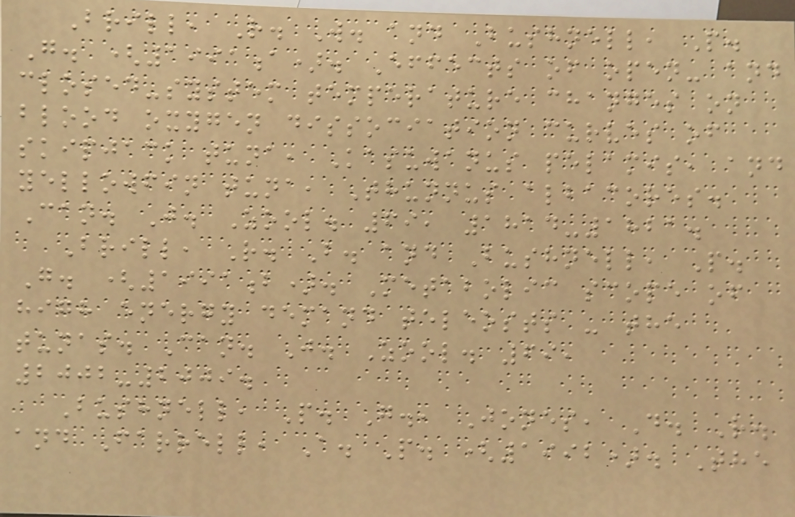Brill, R. W. and Bushnell, P.
G. (1991a). Effects of open- and
closed-system temperature changes on
blood oxygen dissociation curves of
skipjack tuna, Kasuwanus pelamis, and
yellowfin tuna, Thunnus albacores.
Can. J. Zool. 69, 1814-1821.
Brill, R. B. and Bushnell, P.
G. (1991b). Metabolic scope of
high energy demand teleosts - the
tunas. Can. J. Zool. 69,
2002-2009.
Bushnell, P. G., Jones, D. R.
and Farrell, A. P. (1992). The
